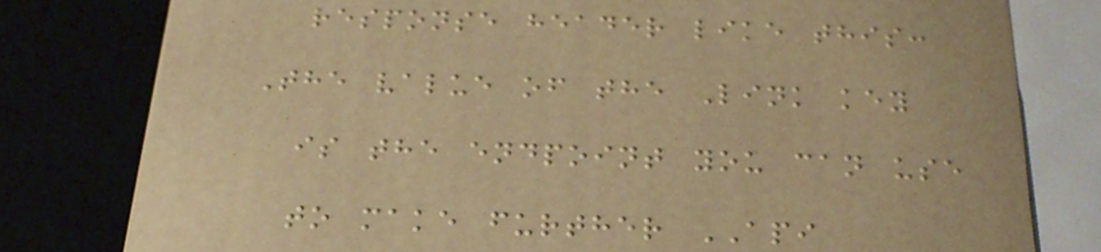response header like this:
The value of the Link key
is the endpoint you can use
to make further API
